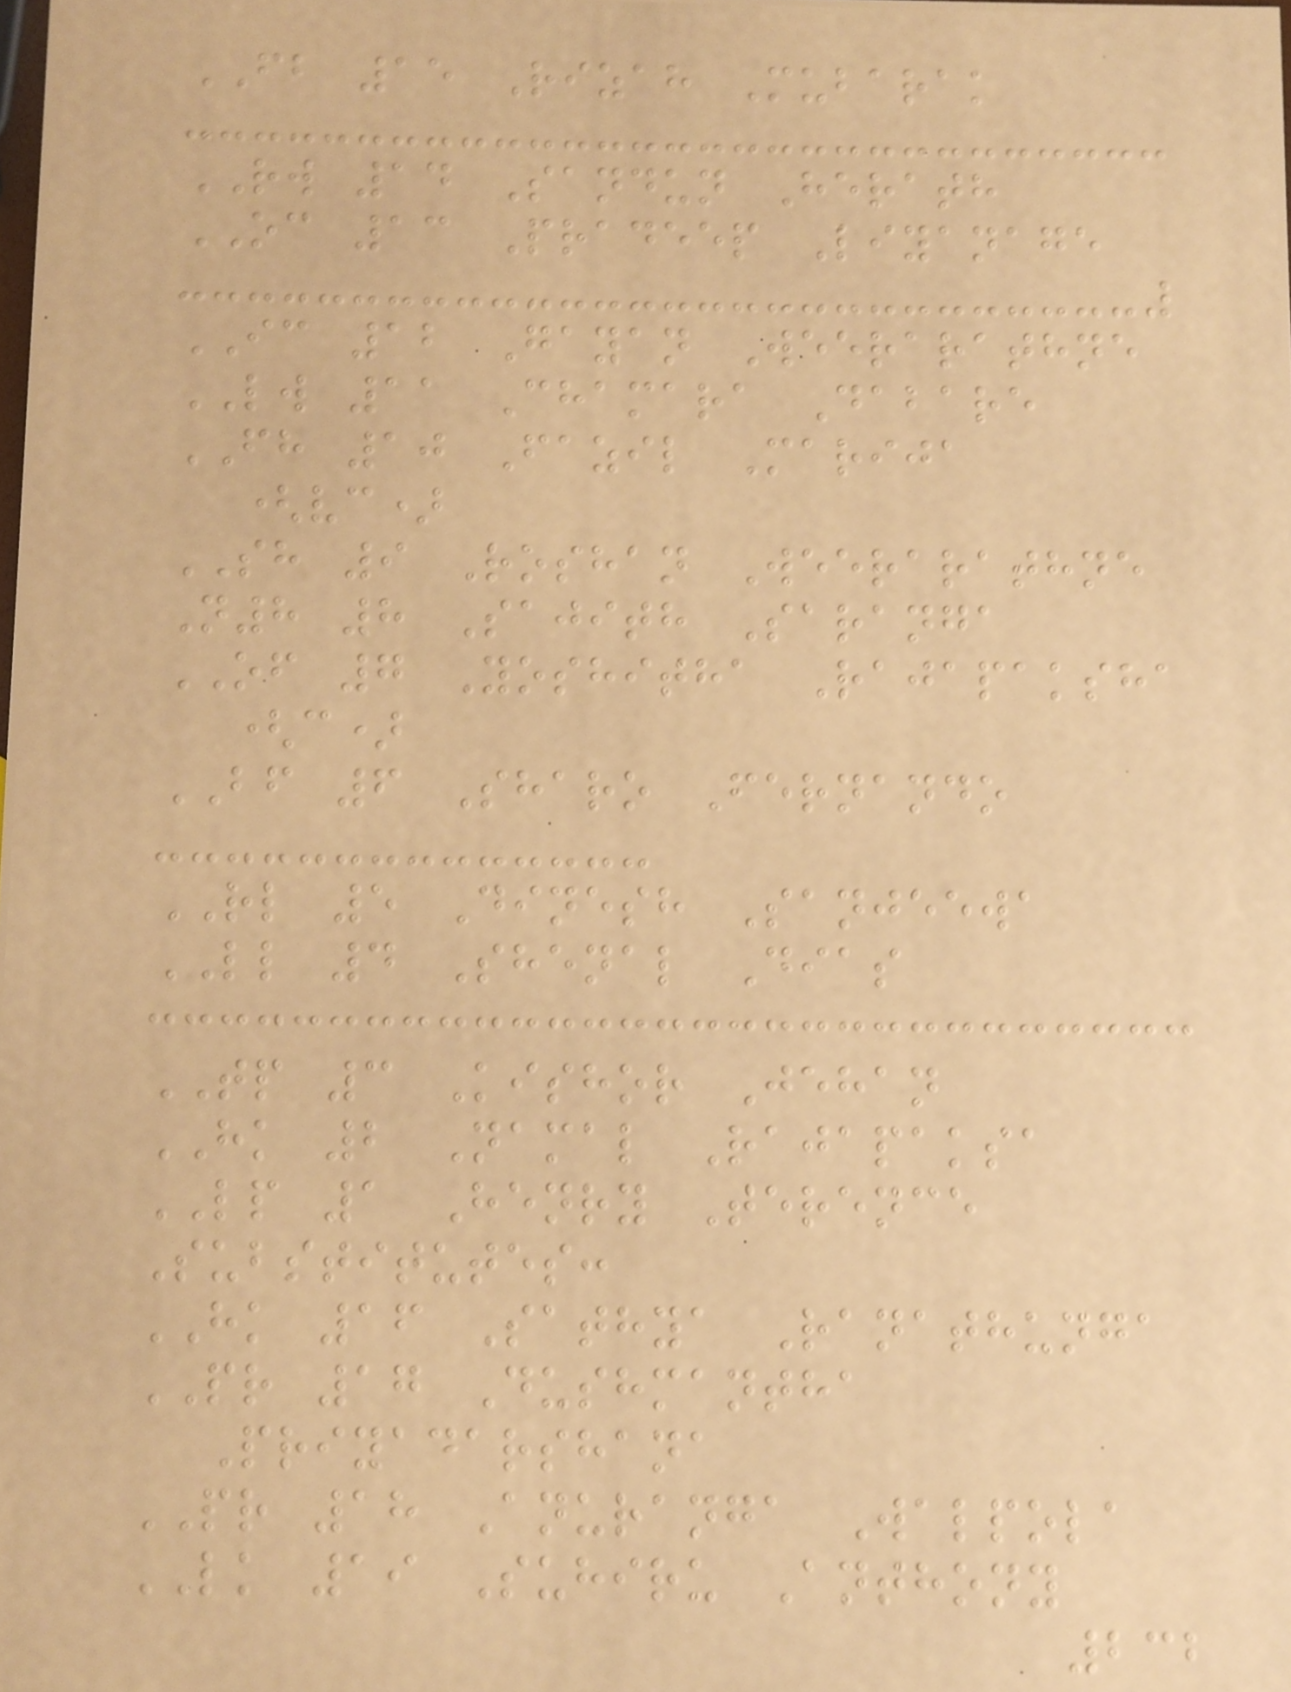FB 15 Rizah Mubarak
RW 14 Sandun Herath
OC 13 Pradeep Liyanage
IC 12 Gayan Weerarathne
LW 11 Chamara Dabare
FH 10 Fazil Marija
(vc)
SH 9 Roshan Weerarathne
N8 8 Sajith Saranga
OF 7 Yoshitha Rajapaksha
(c)
BF 6 Sharo Fernando
RL 5 Dinesh Sanjeewa
LL 4 Shenal Dias
TP 3 Kishor Jehan
HK 2 Namal Rajapaksa
LP 1 Henry Terence
Substitutes:
HK 16 Sathya Ranathunga
PR 17 Dushmantha
Priyadarshana
PR 18 Anuranga Walpola
LK 19 Suhiru Anthony
232
